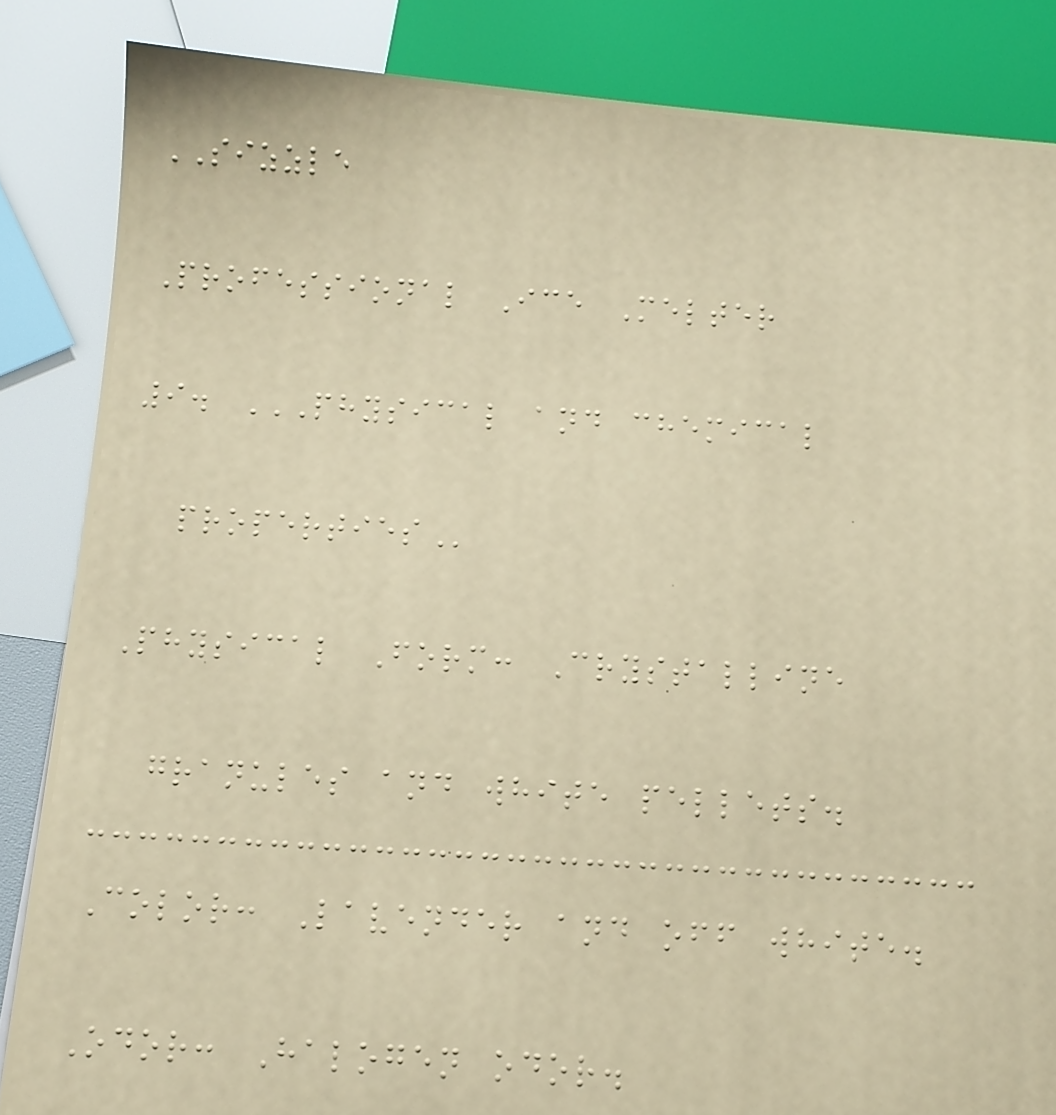SIZZLE
Professional Ice Melter
9. PHYSICAL AND CHEMICAL
PROPERTIES
Physical Form: Crystalline
granules and white pellets.
Color: Lavender and off white.
Odor: Halogen odor.
